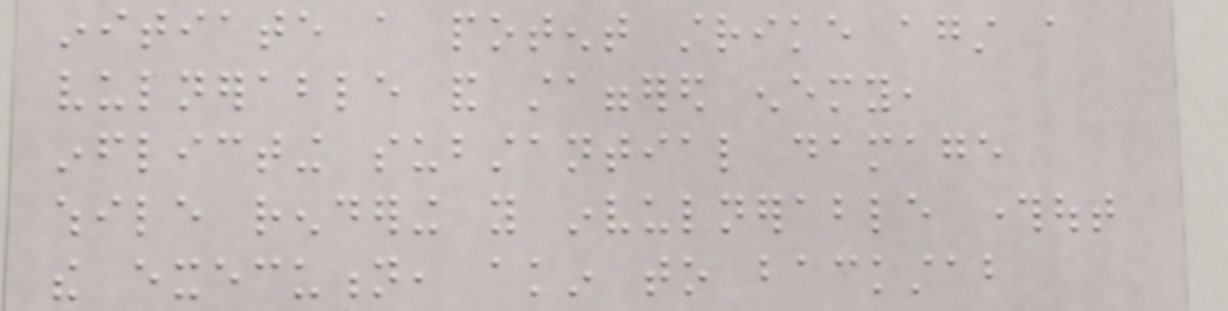initiate a potent strike against a
vulnerable and staggered enemy,
inflicting substantial damage
while rendering you invulnerable throughout
the execution, akin to backstab
